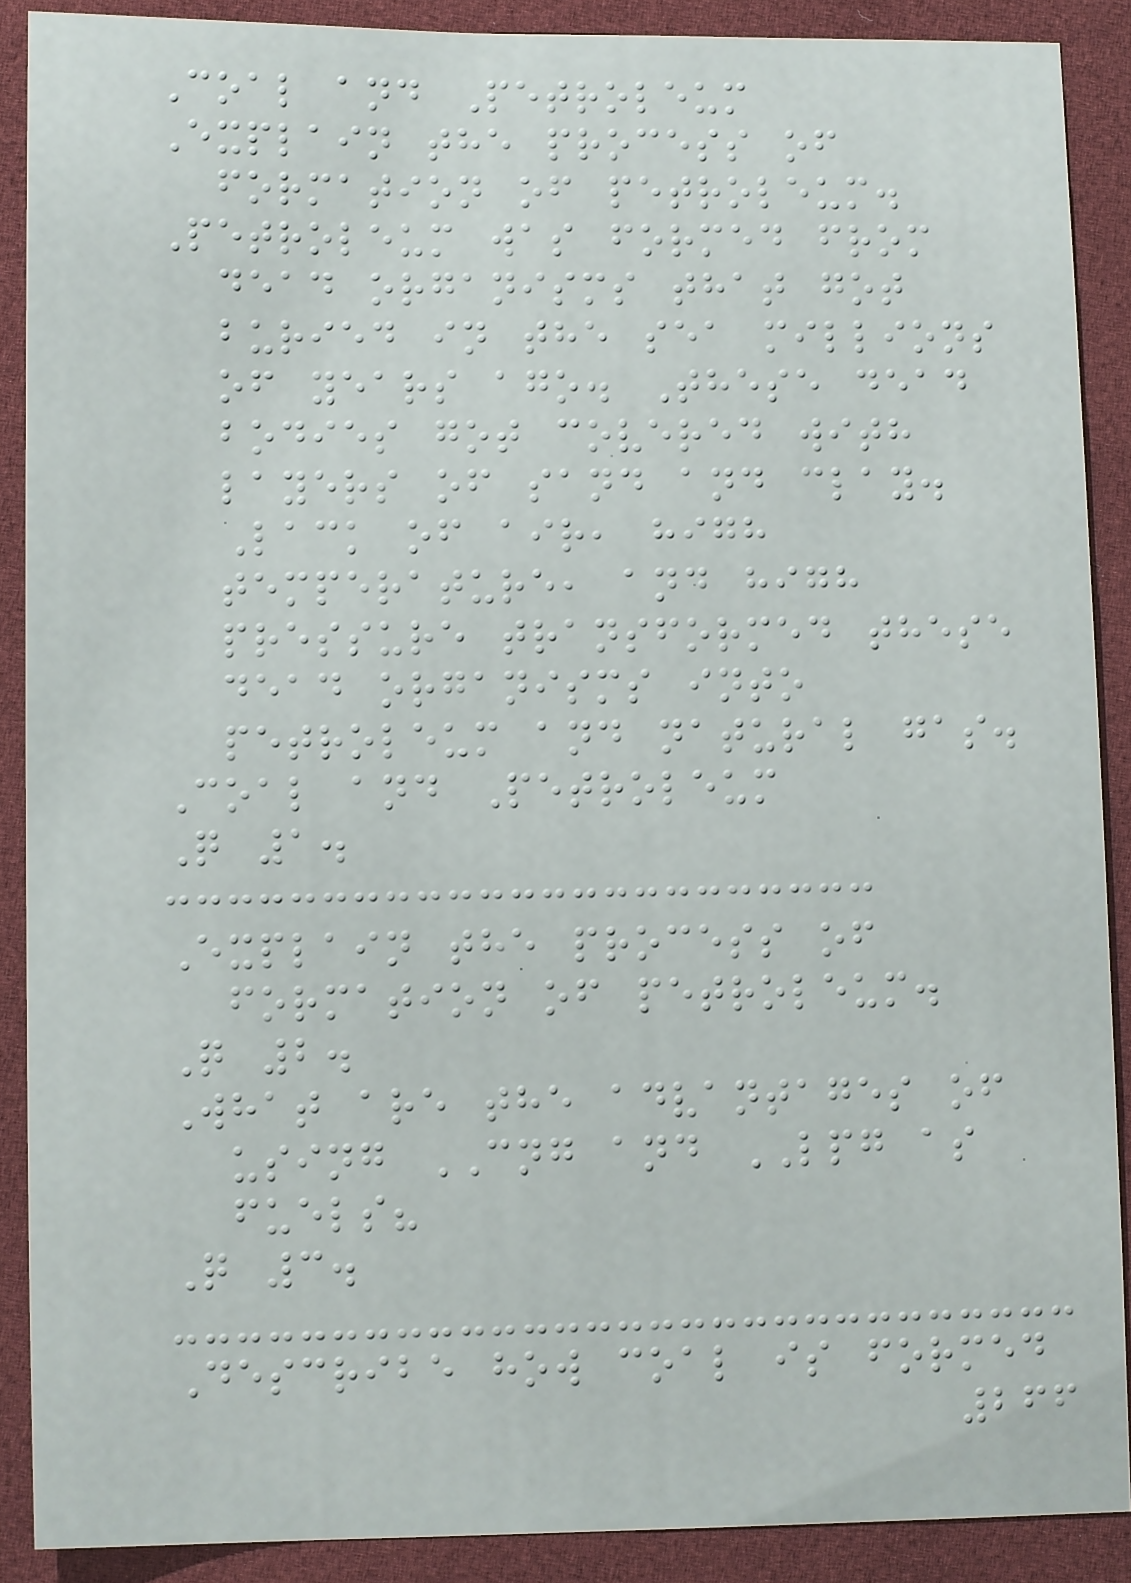Coal and Petroleum
Explain the process of
formation of petroleum.
Petroleum was formed from
dead organisms that got
buried in the sea millions
of years ago. These dead
bodies got covered with
layers of sand and clay.
Lack of air, high
temperature, and high
pressure transformed these
dead organisms into
petroleum and natural gas.
Coal and Petroleum
Q 1.
Explain the process of
formation of petroleum.
Q 2.
What are the advantages of
using CNG and LPG as
fuels?
Q 3.
Describe how coal is formed
266
